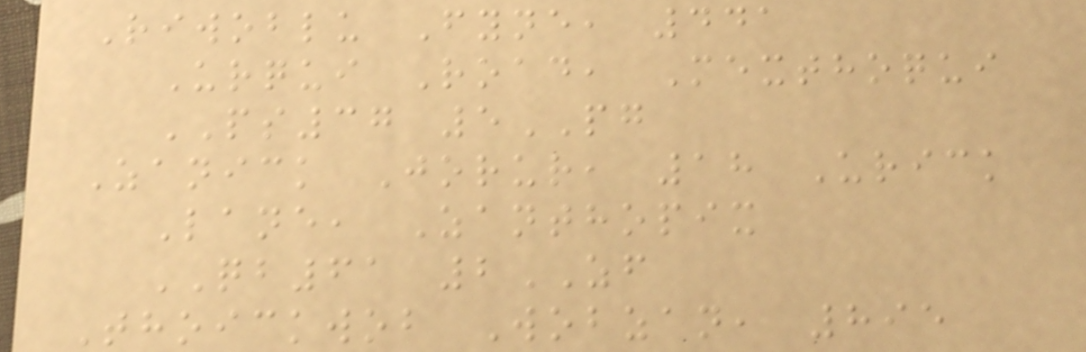Riwoblu Fyne, 441
Urqui Road, Mexthoqui
PS37 5PG
Zanick Jorur, 18 Urick
Lane, Zanthopix
QB61 2ZF
Thoickwob Wobzan, 895
